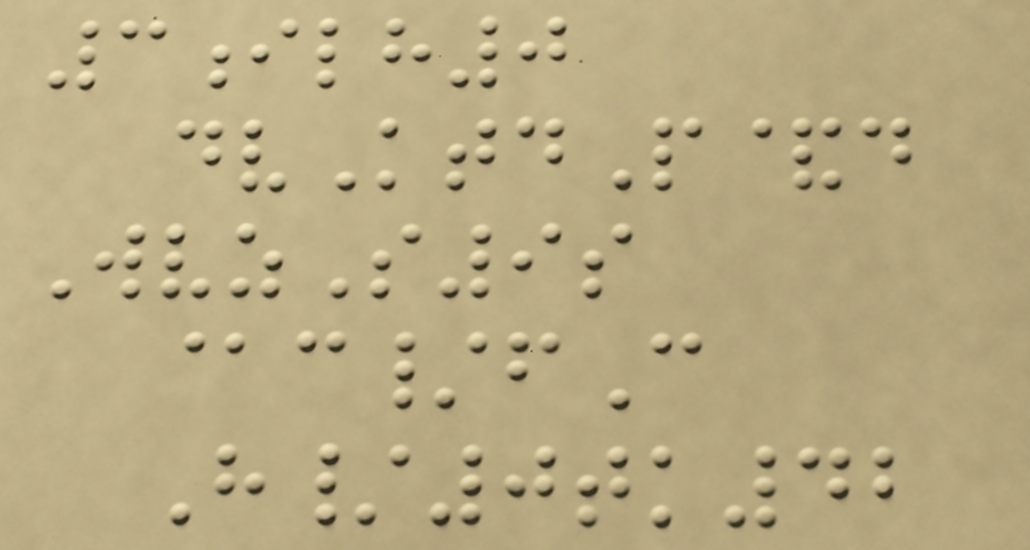3ilh0
dvKtdP&d
WvzS9s
@c/fC
H/0tk42
